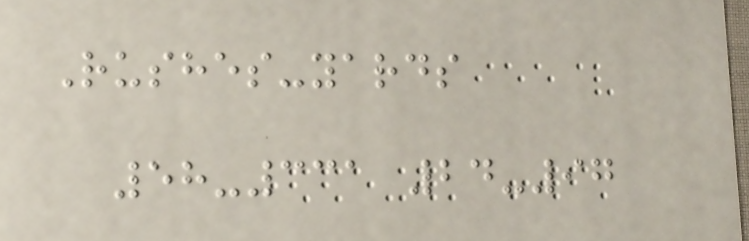Rushes-yards
58-331 24-97
